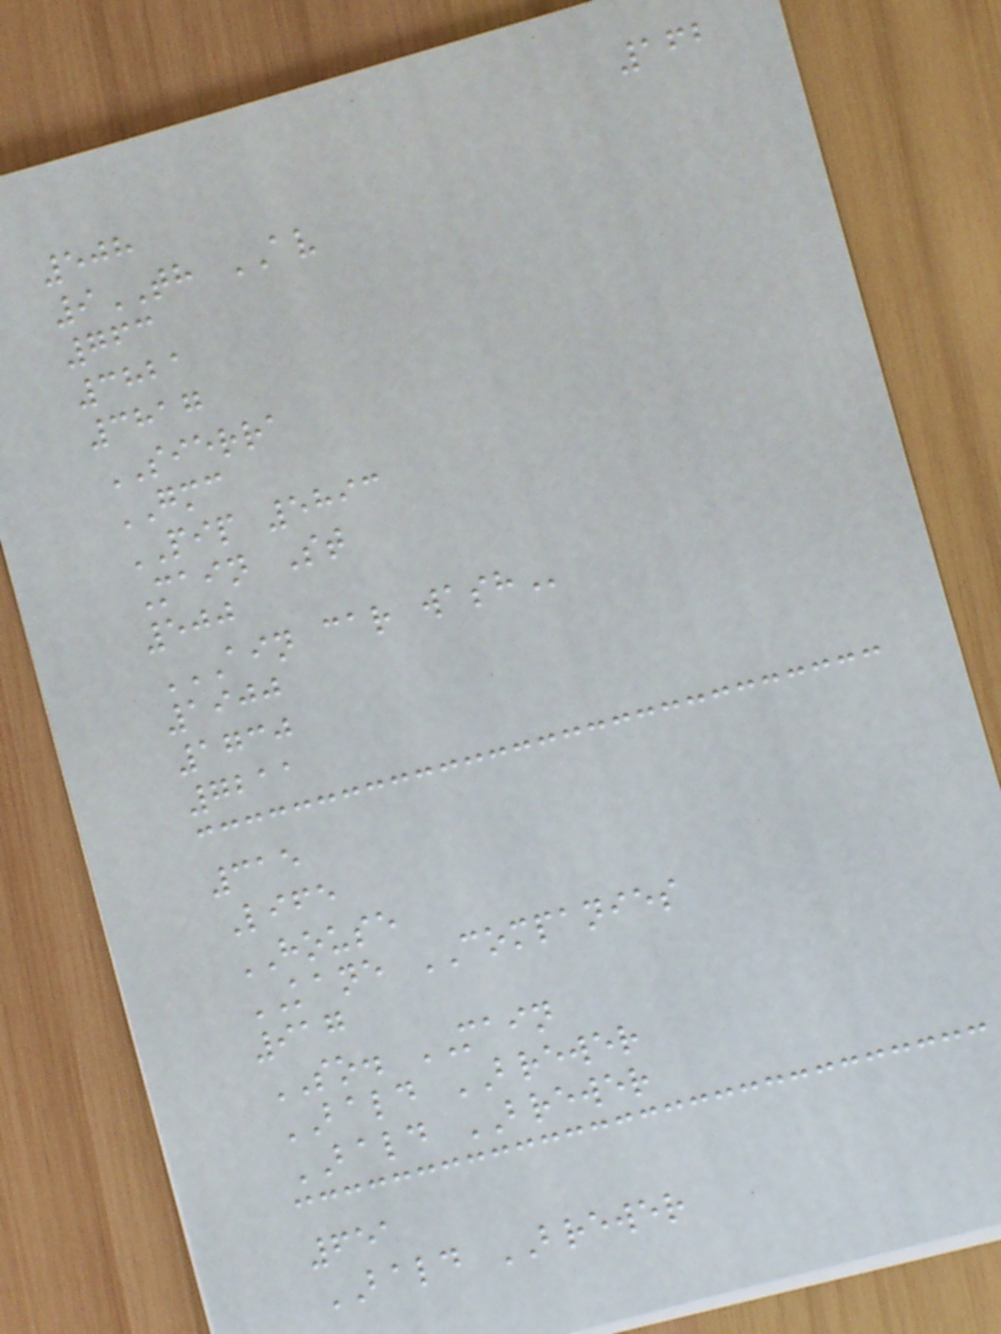162
508
9TH AV
763
3821
3817
SIERRA
GMC
PIP 5893
Main St
500
AIN CAR WASH
1900
1730
7211
315
Life
HOUSE
KANE COMPANIES
917
SO. MAIN
BALD BREWER
BALD BREWER
651
BALD BREWER
